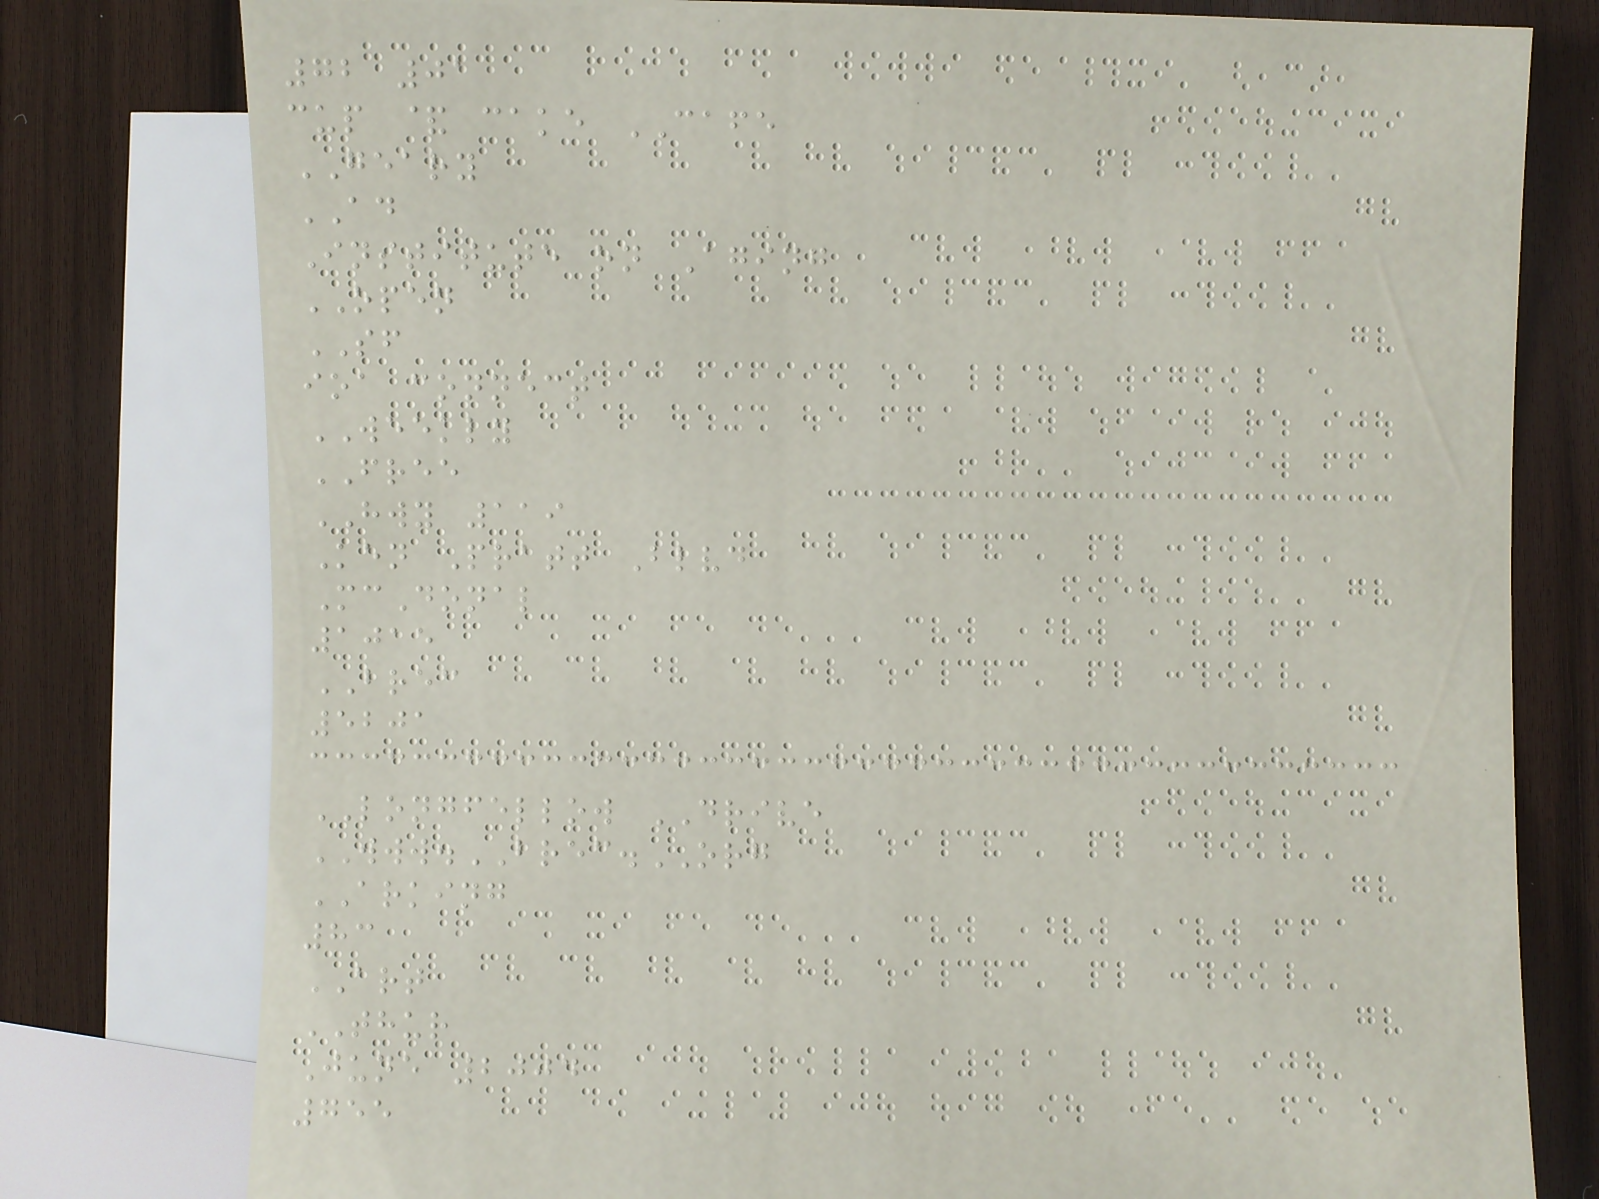72 01
cup & cake CAFE
GEARY
AD
Institute on Aging
OPEN
SF
ioa connect
WEEKLY
FREE
HWY 119
Ken Pratt Blvd
McDonal
1015
BREC
5201
LONGFELLOW DRIVE
WWW.BREC.ORG
ARKING
83
ART
THUR
June 2004
755
